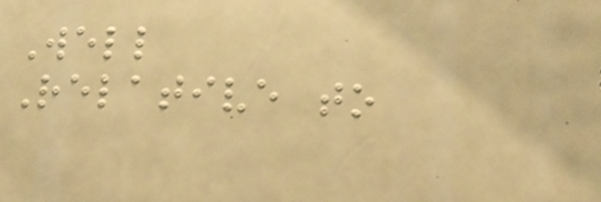Well
Relative to
